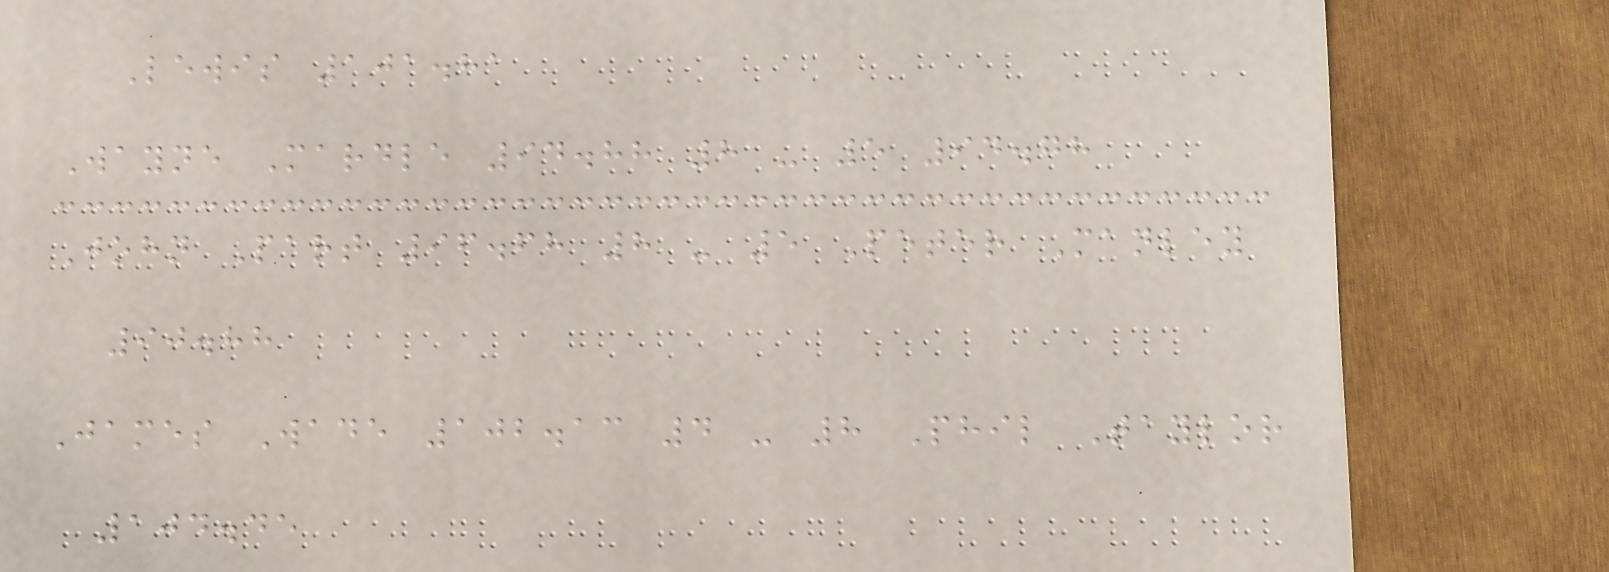Lewis 101.81
Wayne Mardle 94.88 8 - 5 94.78
John Part 96.68 8 - 5 Peter Manley
90.88
James Wade 102.13 4 - 8 Phil Taylor
104.45
